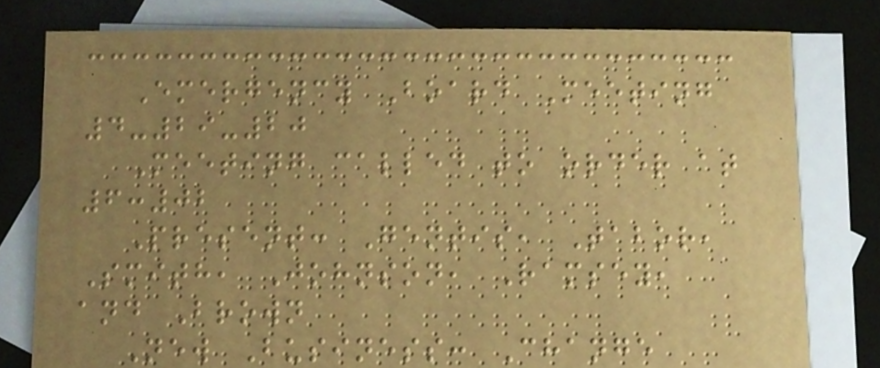Emergency Board Meeting
4-29-20
Meeting called to order at
6:02
Present: Gentis, Tabor,
Smith, Johnson, Ramsey,
and Brown
New Business: Change
